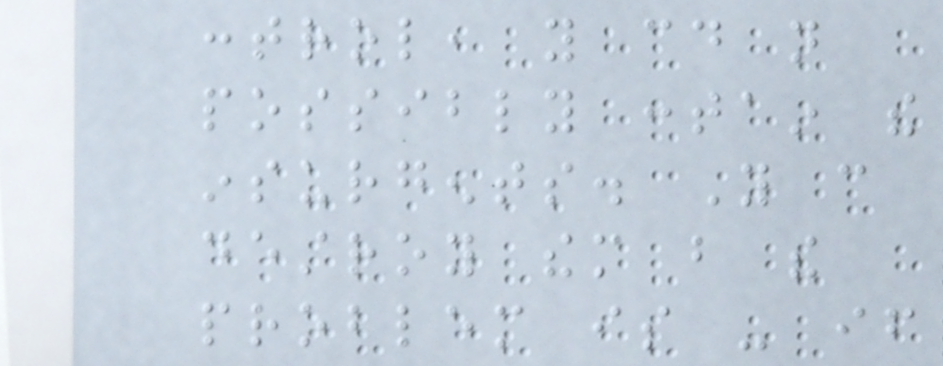control, you could not
possibly contain the
insurgents. You can
destroy them but the
problem is - if
